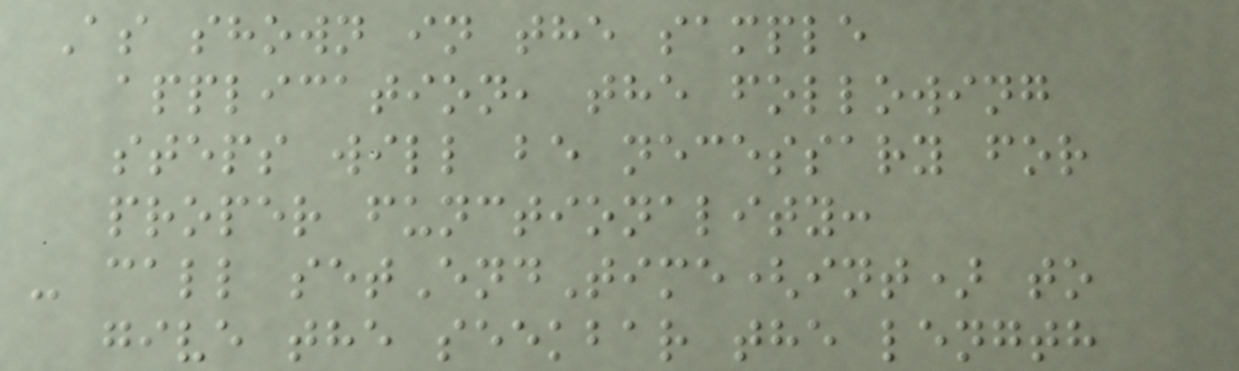As shown in the sample
application, the following
steps will be necessary for
proper functionality:
- call setEndTime(int) to
give the seekbar the length
